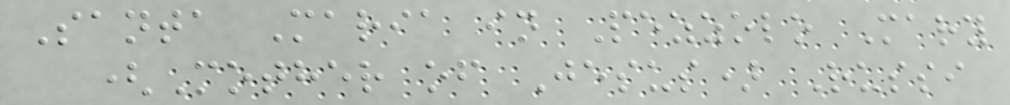Santa Maria in Pezzolo Mary
(Mother of Jesus) Russi
